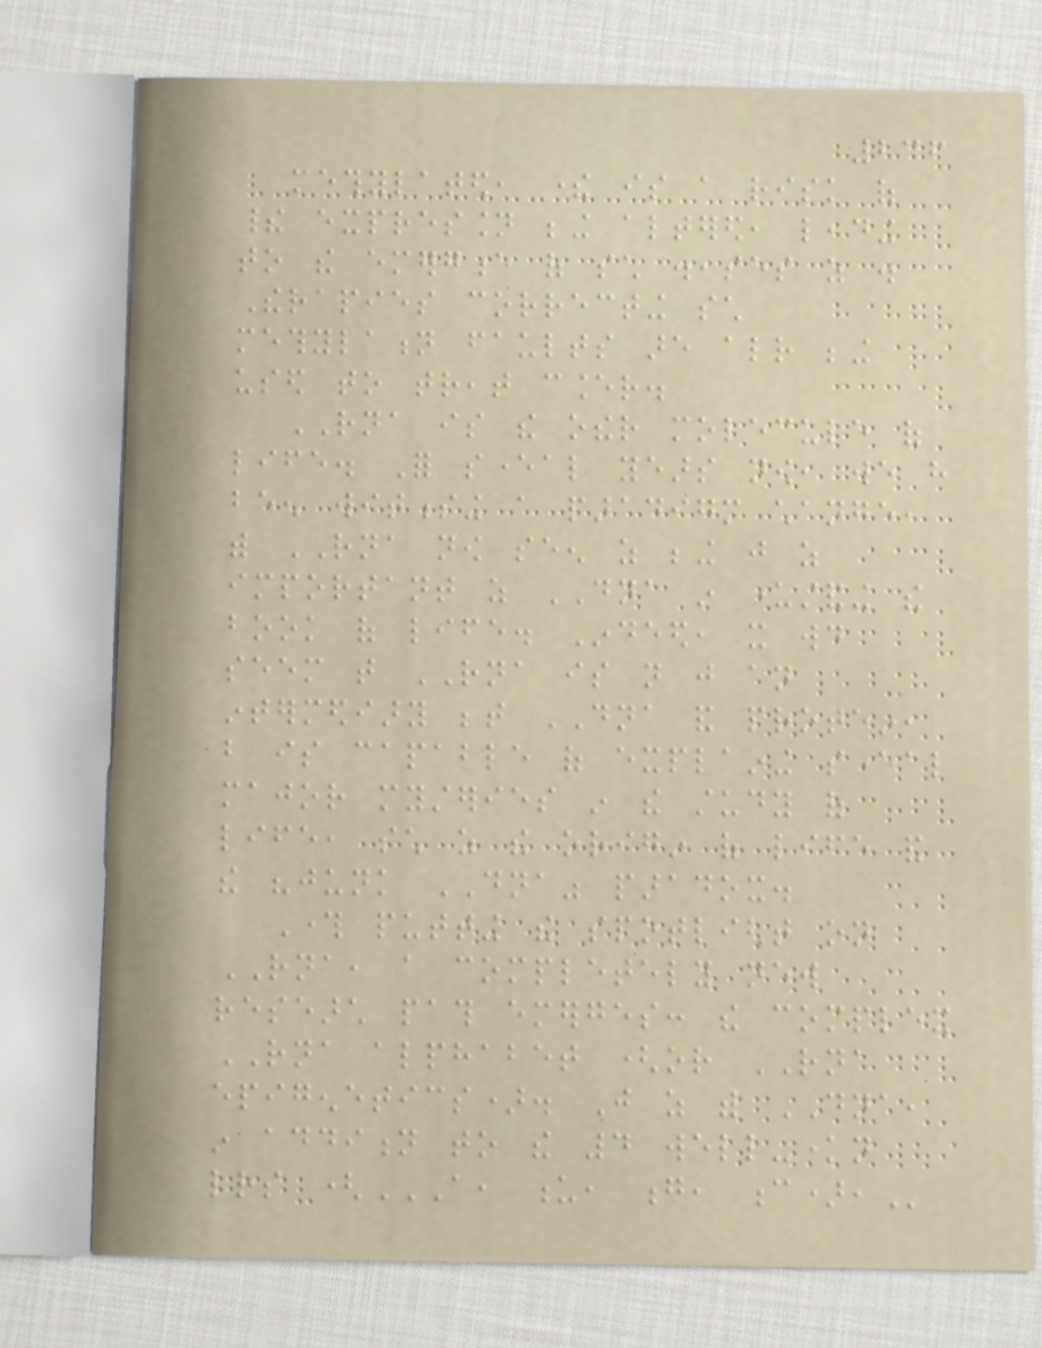236
methylated, there is a risk of
their expression being altered, leading
to the emergence of such diseases as .
Therapies correcting such
methylation faults are already being
used to treat cancer.
RNA is the other molecule of
life. For several years now, we have
been witnessing a paradigm change,
with RNA now seen as being just as
important as DNA in understanding the
book of life. Indeed, it would
seem that RNA is not just an
intermediary between DNA and protein,
but is capable of explaining several
major mysteries in the study of
life, such as the origin of life and
the "junk DNA" paradox.
Through putting the spotlight on
RNA, a completely new
research path emerges: the complex
RNA alphabet (or RNA
epigenetics). Just as with DNA,
in addition to the 4 well-known
letters (A, U, G, C),
